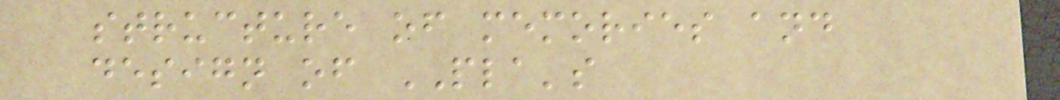structure of memories and
design of PLA's
